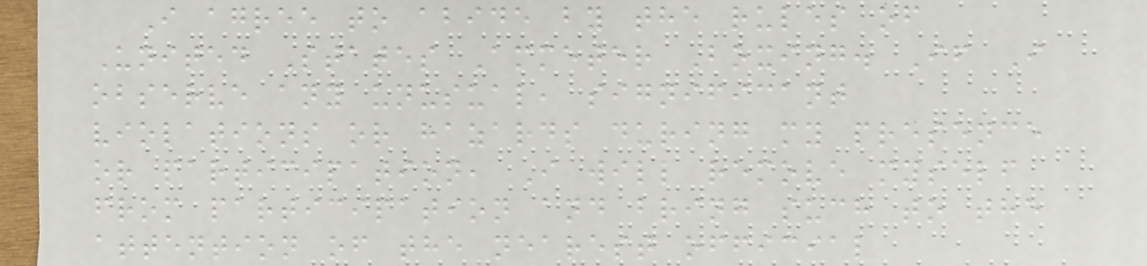I agree to abide by the rules of
United States Ammeter Boxing. If I
observe any unusual, significant
violations or hazards during my presence
or participation, I will remove myself
from participation and bring such to the
attention of the nearest official
